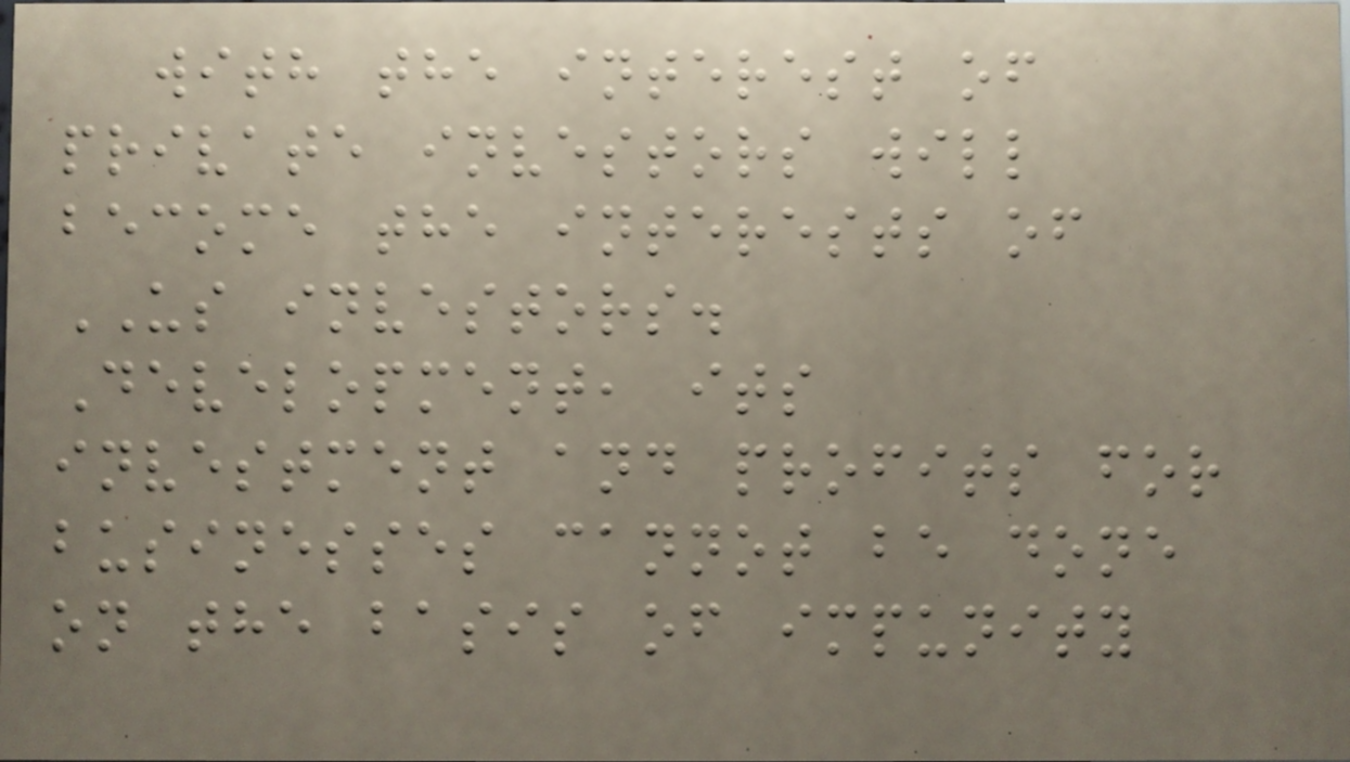with the interest of
private investors will
become the interests of
US investors.
Development, its
investment and profits for
businesses cannot be done
on the basis of impunity
